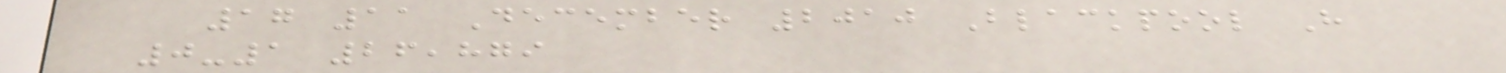17 11 December 2010 Blackpool H
0-1 26,879
